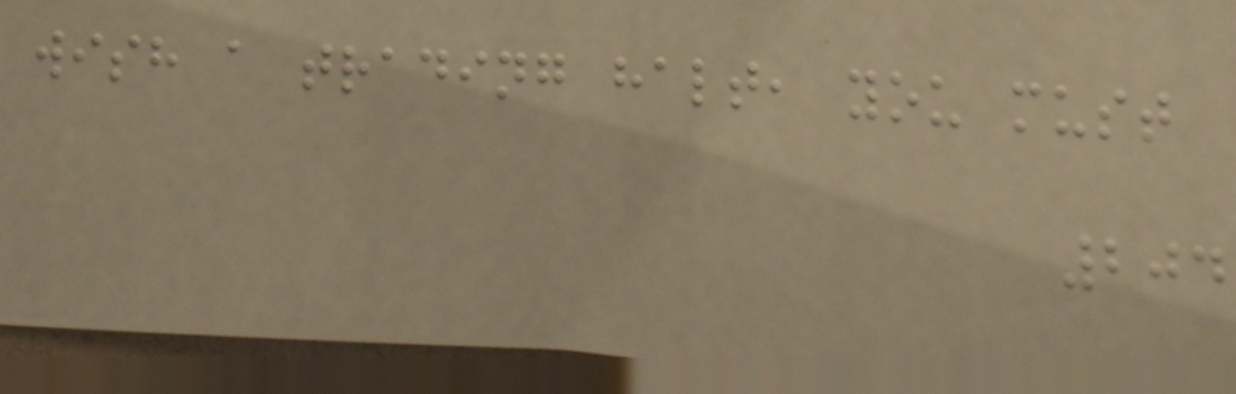wish a trading halt, you must
204
